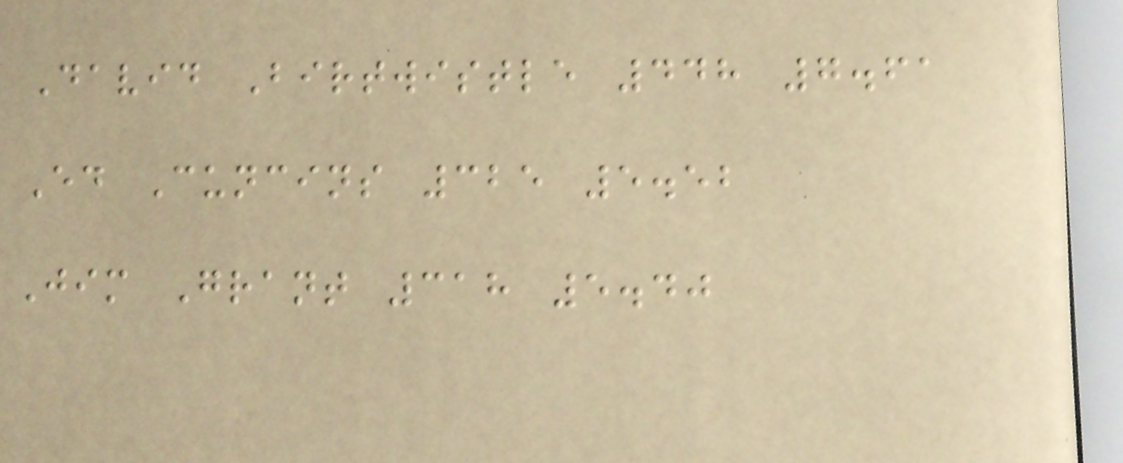David Birtwistle 448 7.61
Ed Cuncins 325 5.52
Jim Grant 318 5.40
